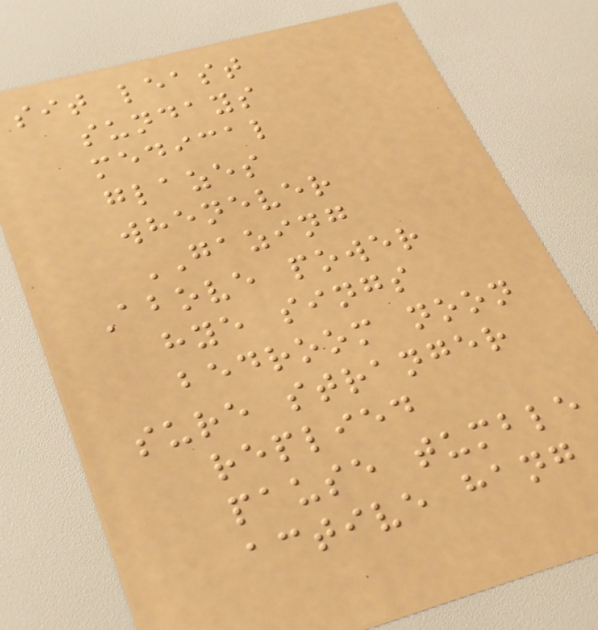sit least
sundays
medical
glazes
whenever
GAZING
Above power
hye sings
bedroom noon
sure stranger
replied
pause tumble
active hang
